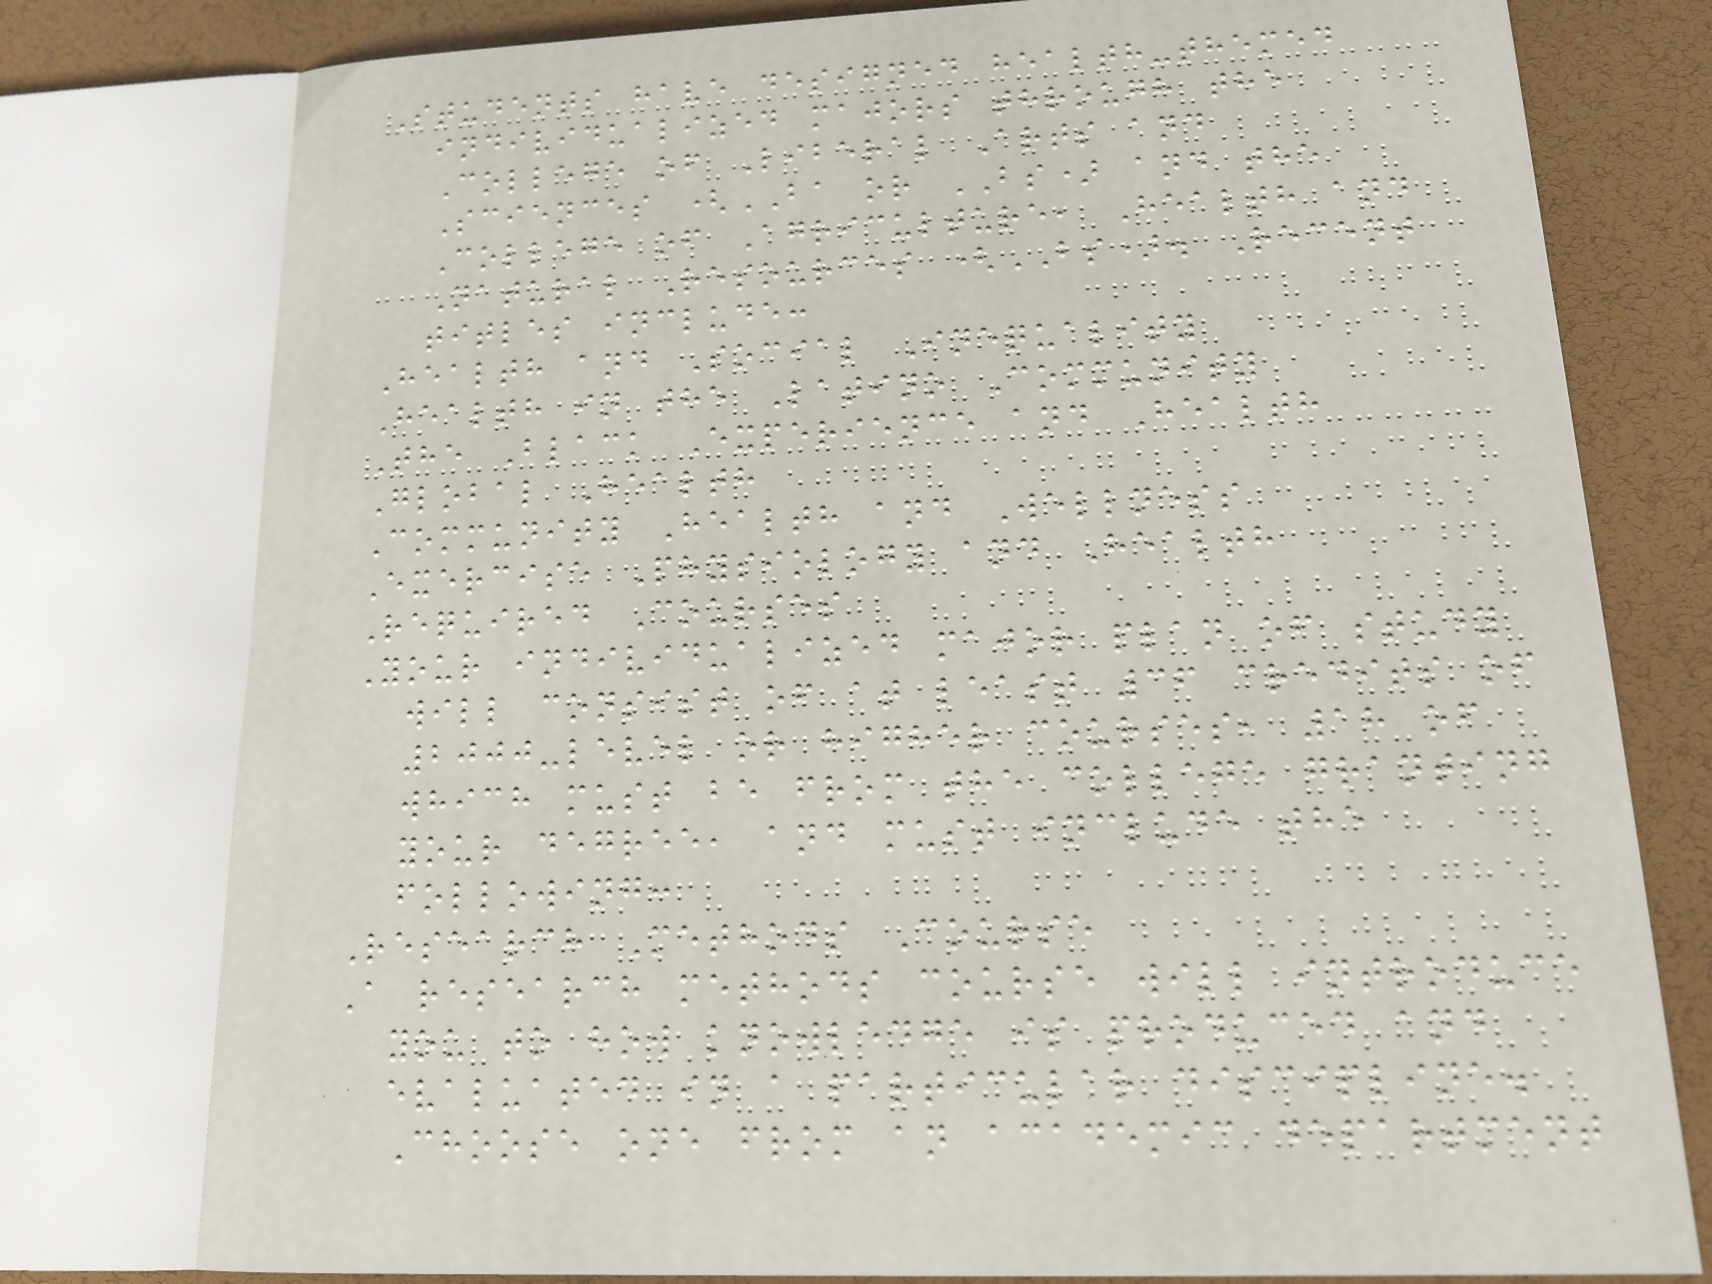Students have designed health-themed
individualized majors through the
College of Liberal Arts and
Sciences (BA or BS) and the
College of Agriculture, Health and
Natural Resources (BS). Recent
titles include:
Health and Social Inequality
Health in the Latino Community
The Black Experience and Health
Global Health
Community Health and Wellness
Exercise Physiology and Health
Required Courses
Your individualized major plan of study
will consist of at least 36 credits of
2000-level or higher courses, 18 of
which must be from the college granting
your degree, and must include the
following:
Research Methods Course
A research methods course will introduce
you to how knowledge is produced and
evaluated in a particular discipline.
Choose one from an academic department
